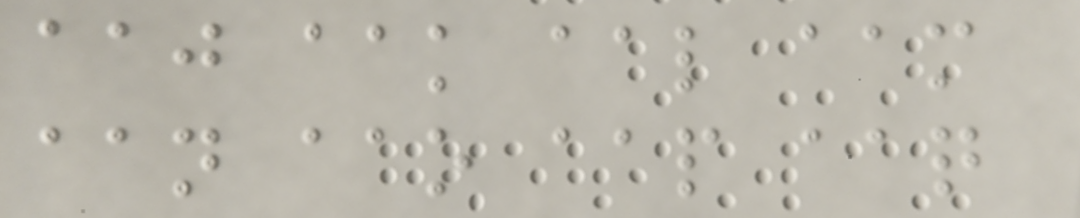aaj aak aal aam
aan aao aap aaq
